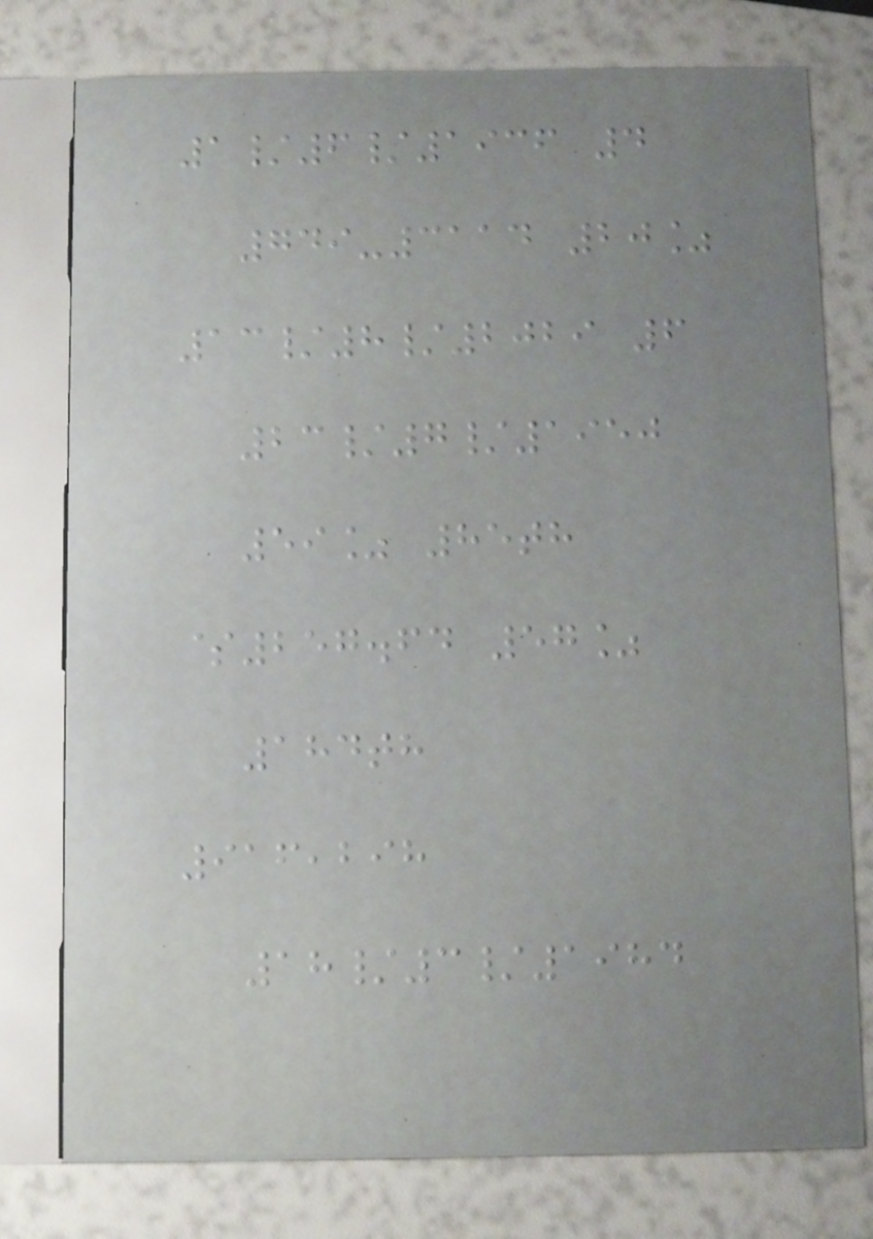1/6/1936 4
749-3114 20%
13/8/2029 6
23/7/1950
59% 85th
$257.64 57%
184th
916,298
18/3/1984
